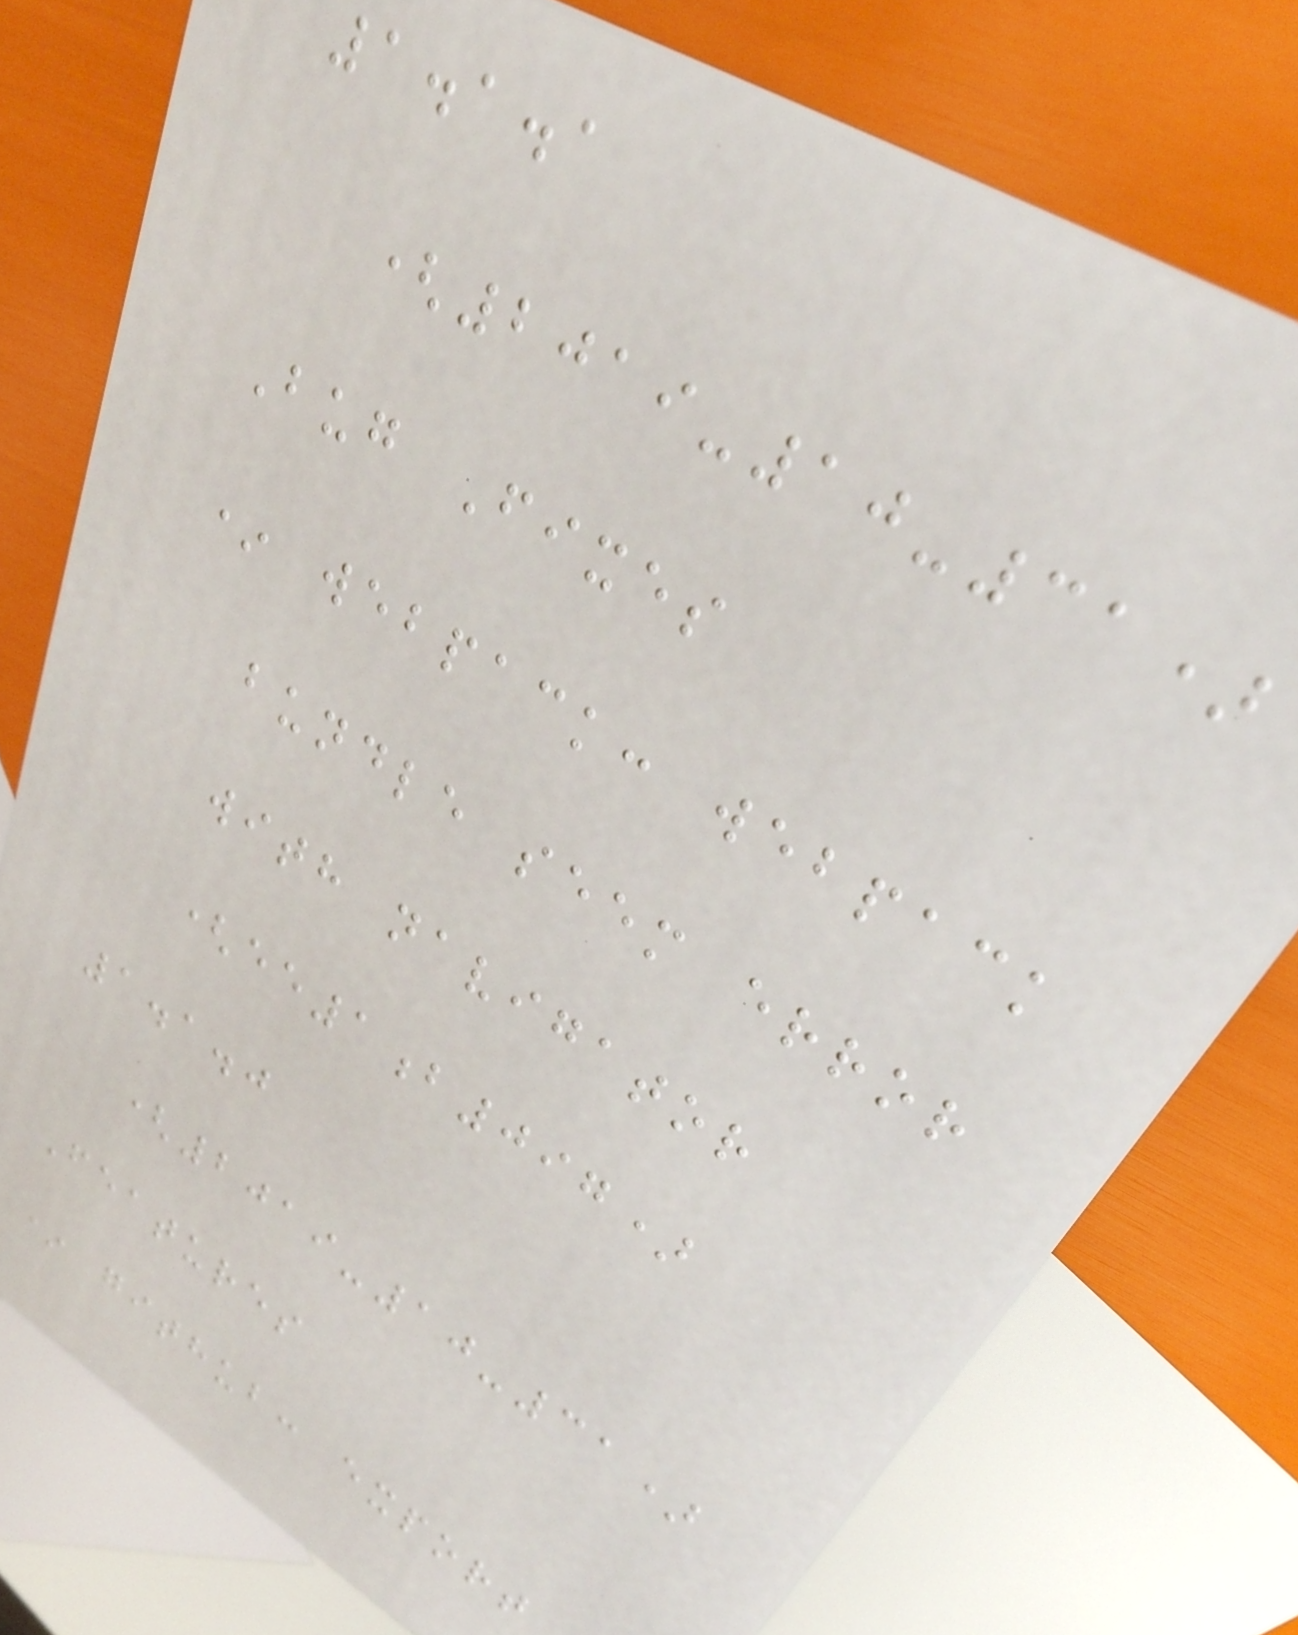1.1.1
(2019-10-31)
Bug Fixes
* webpack: webpack
bundle seem error
with navigator
(ee1b097)
1.1.0
(2019-10-31)
Features
* github: export
